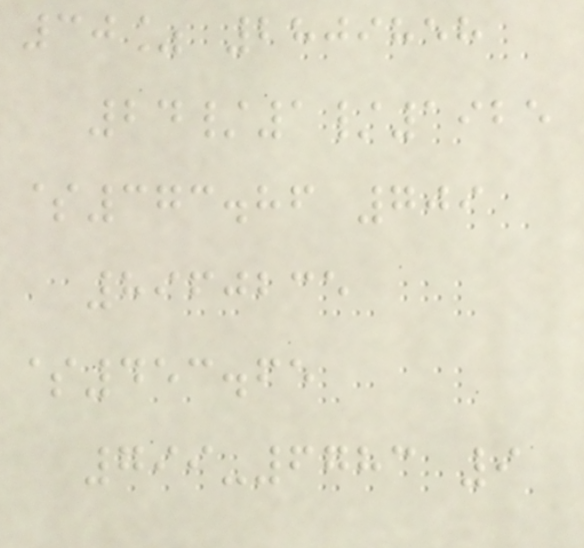30% 2809858
24/1/1925
$373.86 709
8960235
$453.65
799-6783 9
